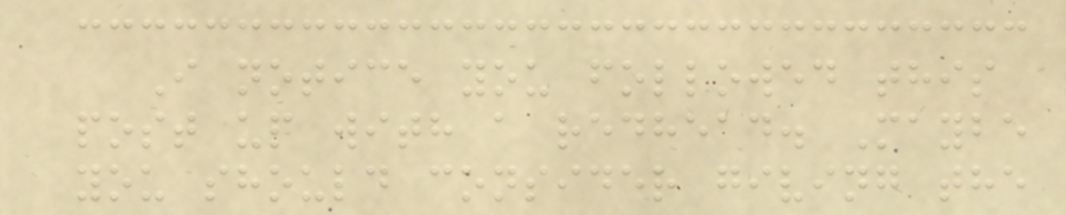I notice you followed this
post up with a redhead. Maybe
you should consider giving the
